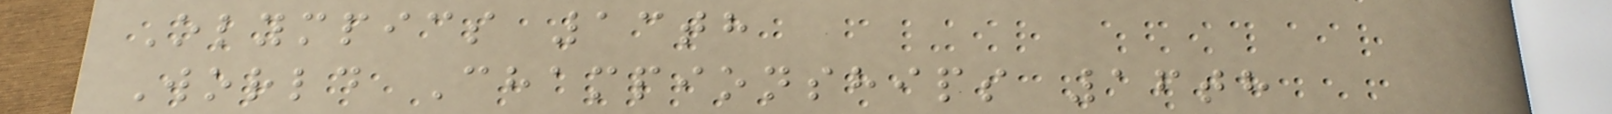Olympics 13th
World Championships 16th
